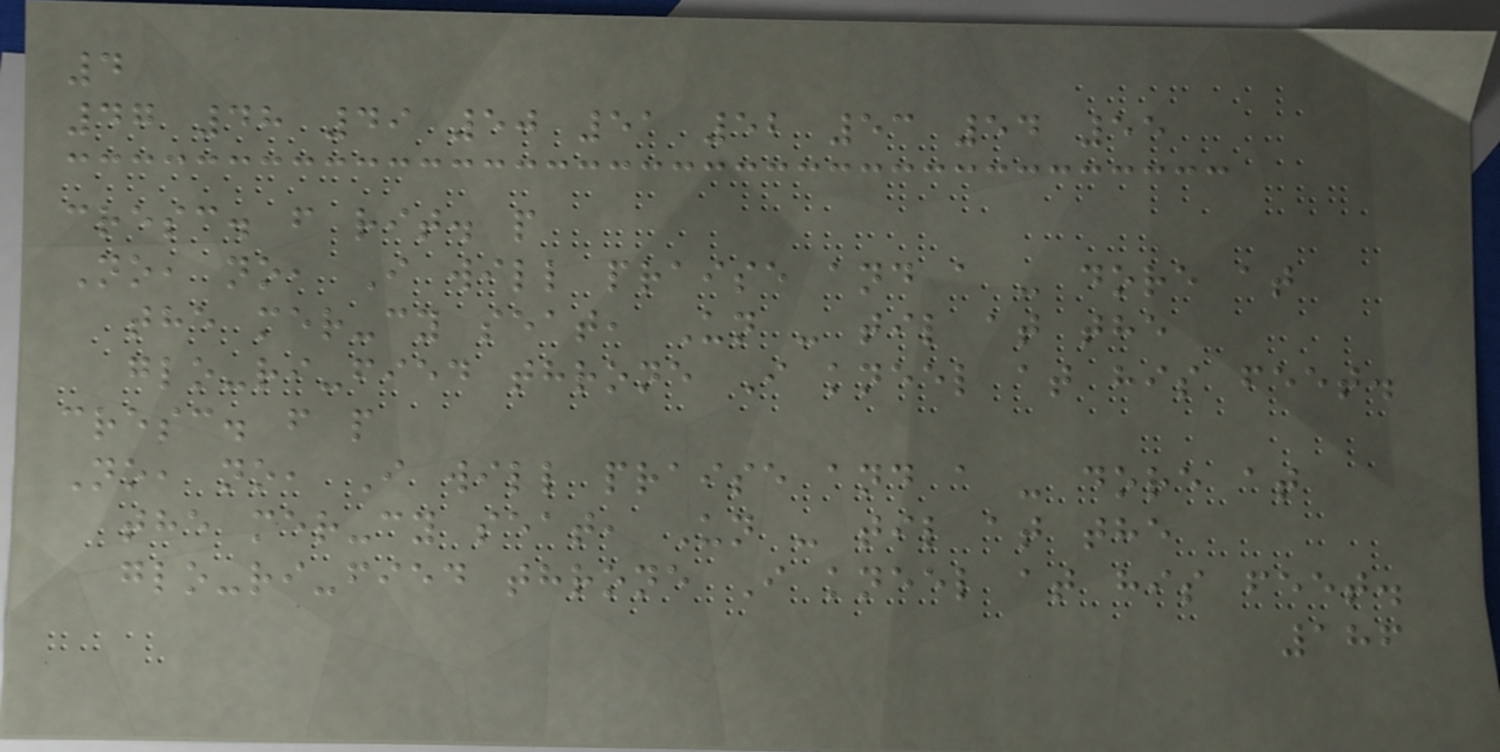4
47 48 49 50 51 52 53 54 55
cresc. f rit. p
No, no, I will praise and a - dore at
the mer-cy seat, Un - til at the
glo-ri-fied throne I kneel at his feet.
cresc. f p
No, no, I will praise and a - dore at
the mer-cy seat, Un - til at the
glo-ri-fied throne I kneel at his feet.
186
